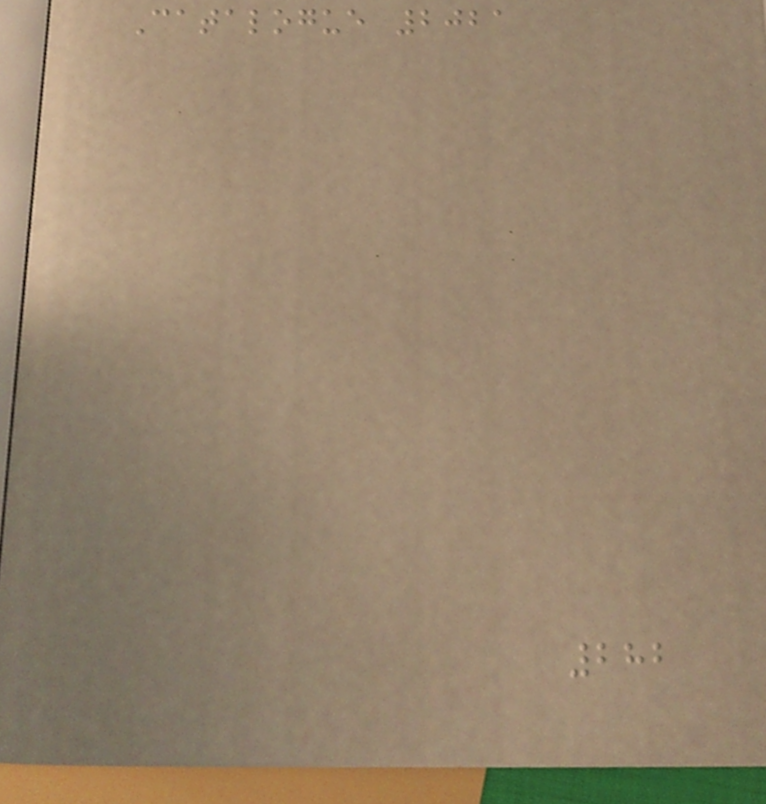Catalogue 2021
282
